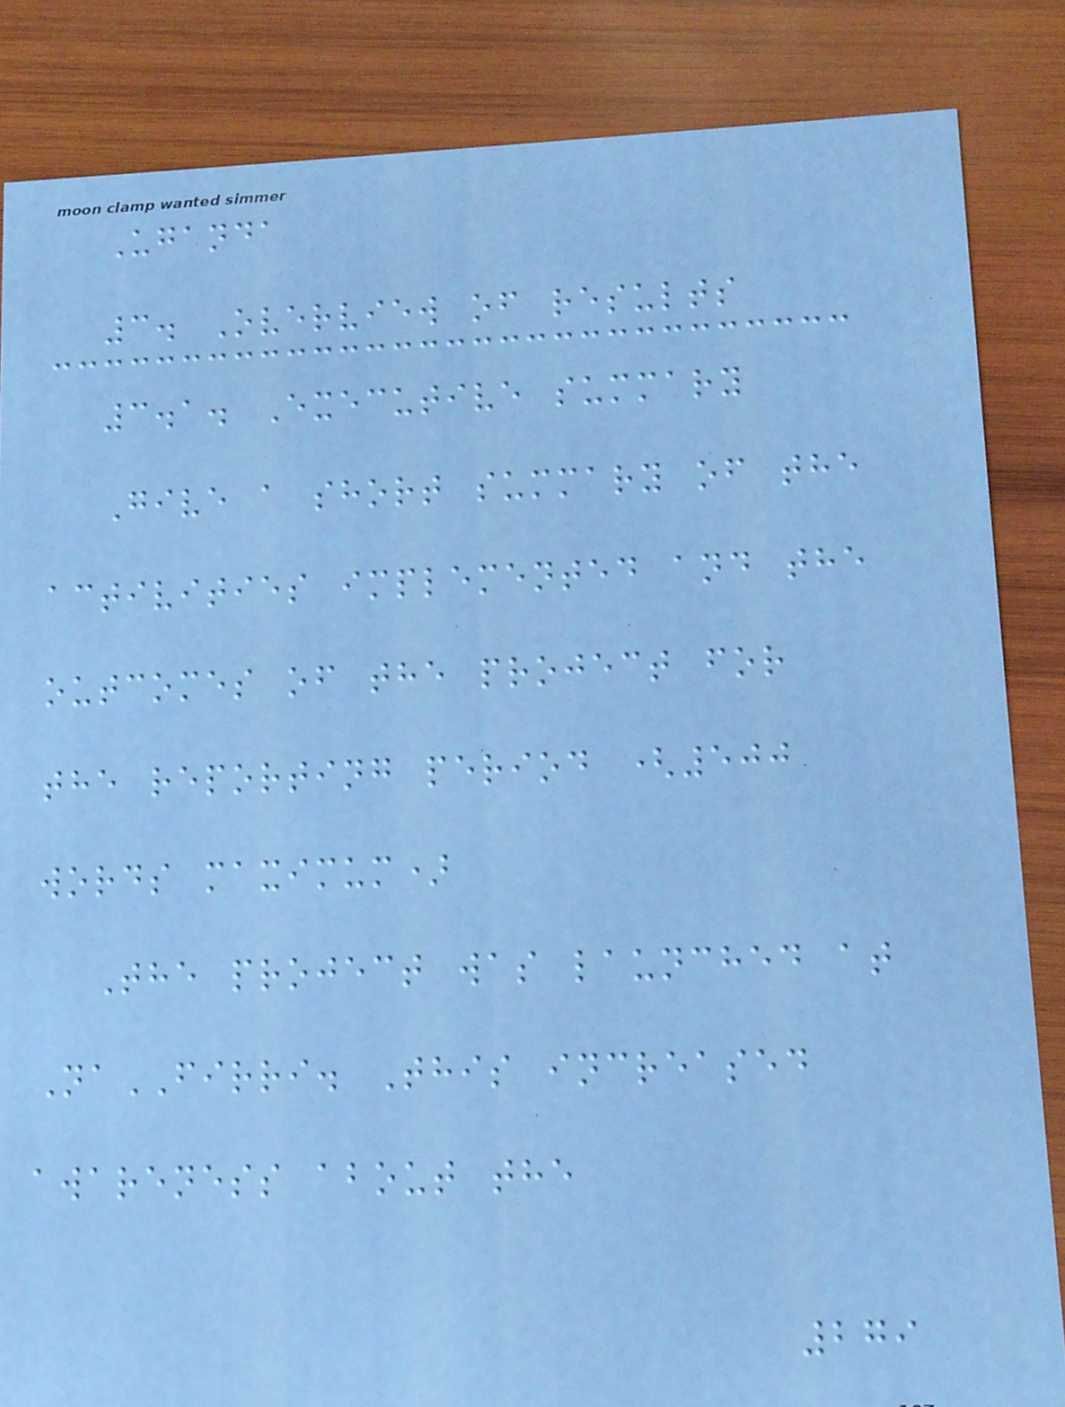Uganda
3. Overview of results
3.1. Executive summary
Give a short summary of the
activities implemented and the
outcomes of the project for
the reporting period (500
words maximum)
The project was launched at
NaFIRRI. This increased
awareness about the
279
